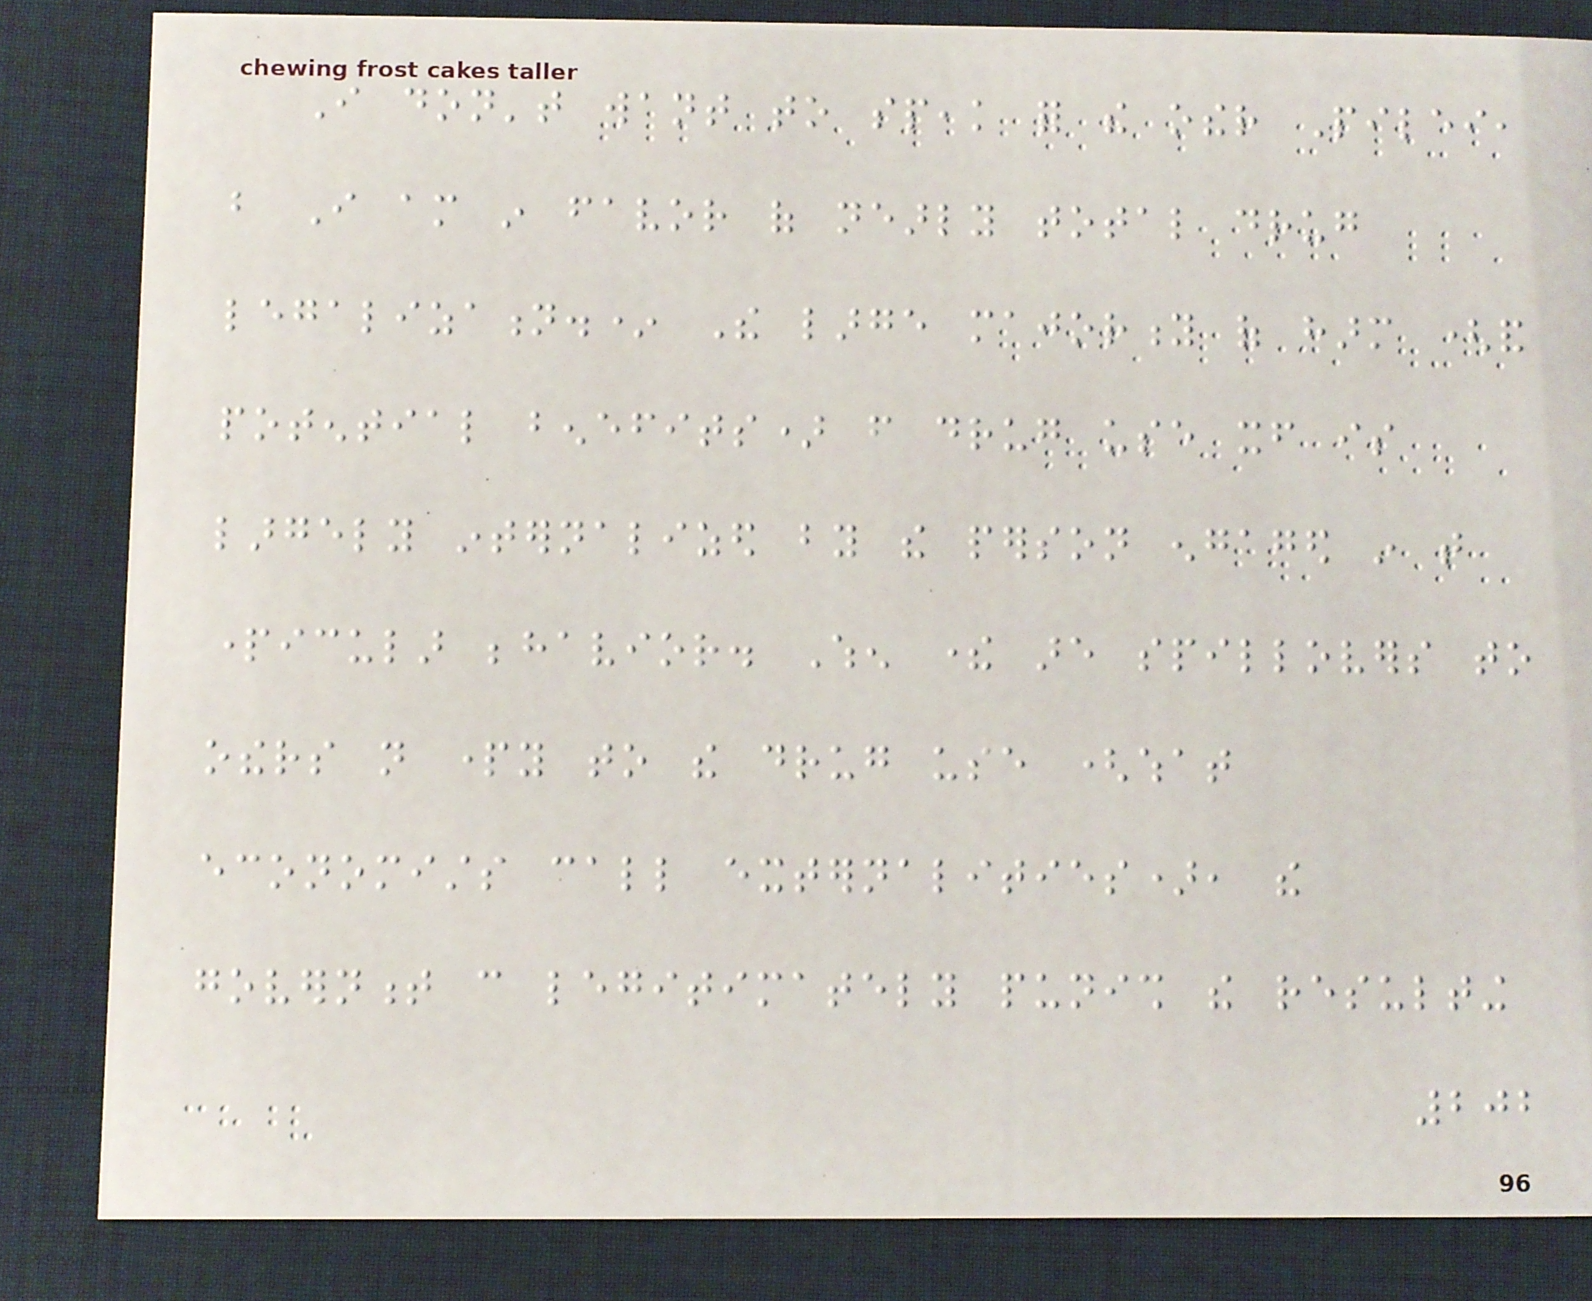I don't want to speak for the other Pilei,
but I am in favor of nearly total drug
legalization.* The large majority of harm (and
potential benefits) from drug use itself is
largely internalized by the person engaged in that
particular behavior. When there are spillovers to
others not party to the drug use (what
economists call externalities), the
government can legitimately punish the resulting
202
